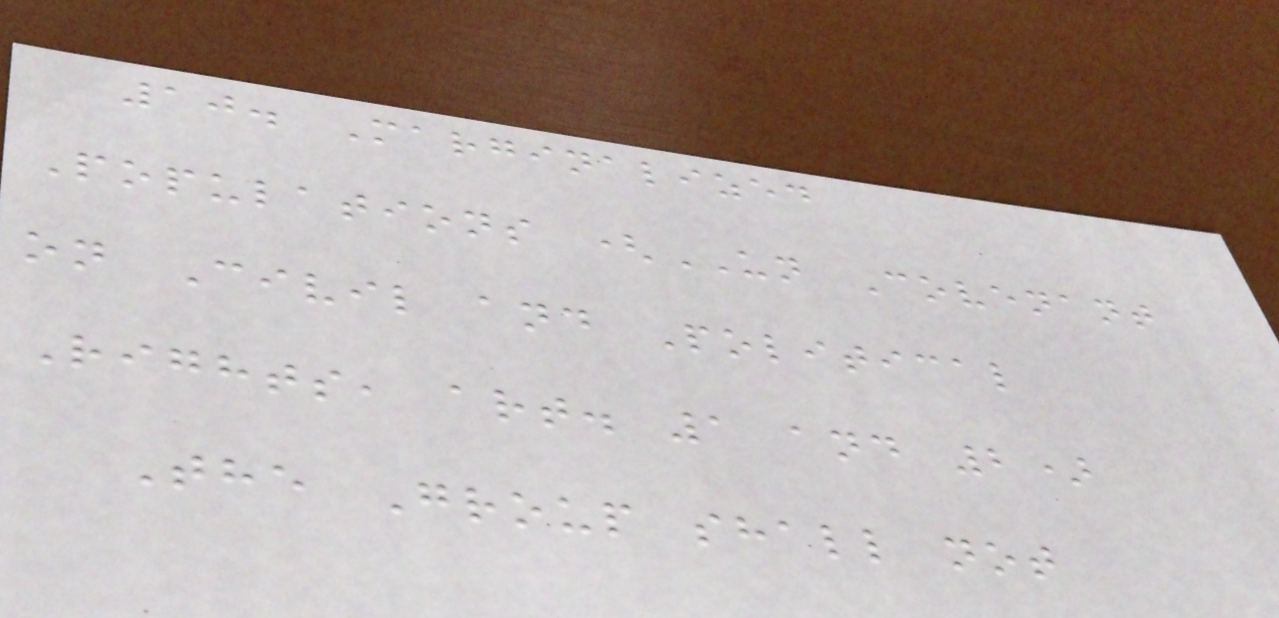10. Marginalized
Populations (UN Covenant
on Civil and Political
Rights, art. 1 and 2)
The Group shall not
